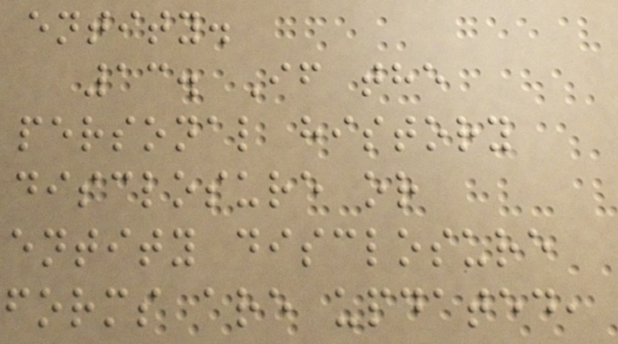entity.
13. If the
personal history
disclosure or
entity disclosure
forms are updated,
